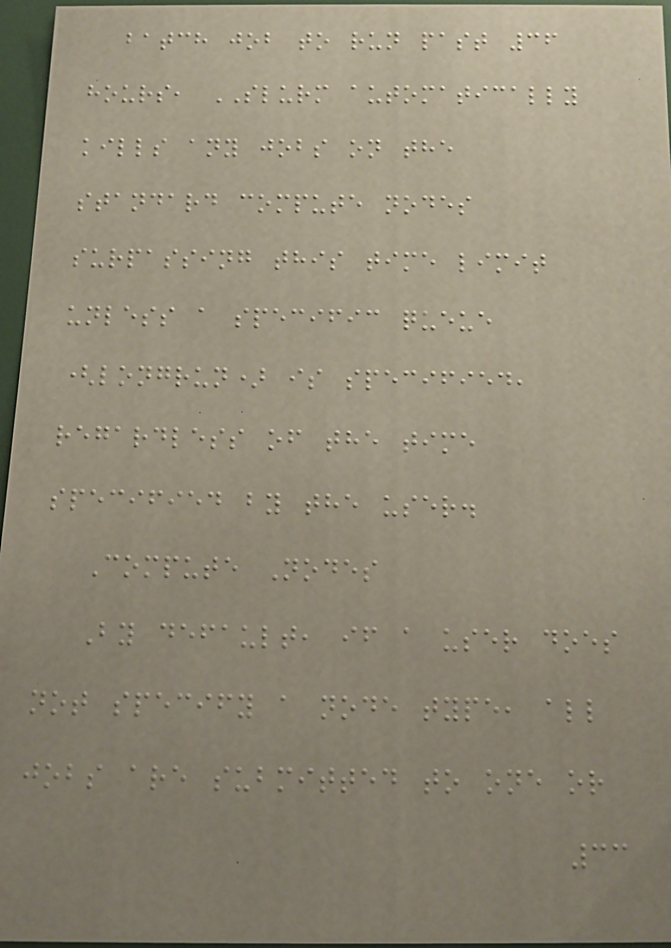batch job to run past 36
hours, SLURM automatically
kills any jobs on the
standard compute nodes
surpassing this time limit
unless a specific queue
(longrun) is specified,
regardless of the time
specified by the user.
Compute Nodes
By default, if a user does
not specify a node type, all
jobs are submitted to one or
33
